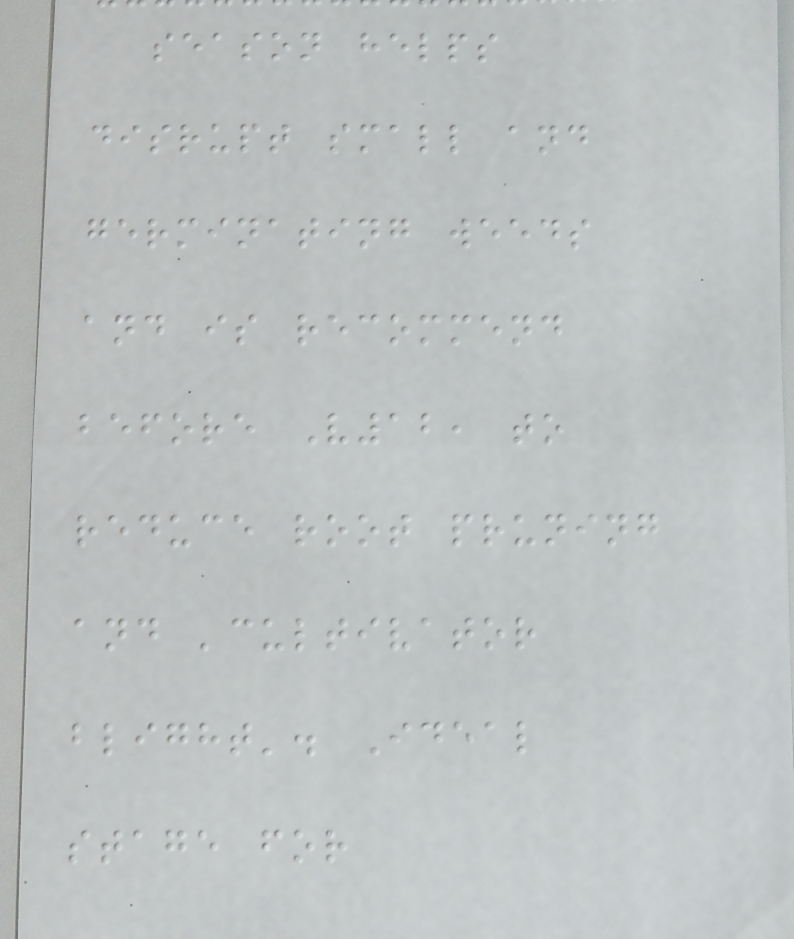season helps
disrupt small and
germinating weeds
and is recommend
before V12, to
reduce root pruning
and 'cultivator
blight'. Ideal
stage for
